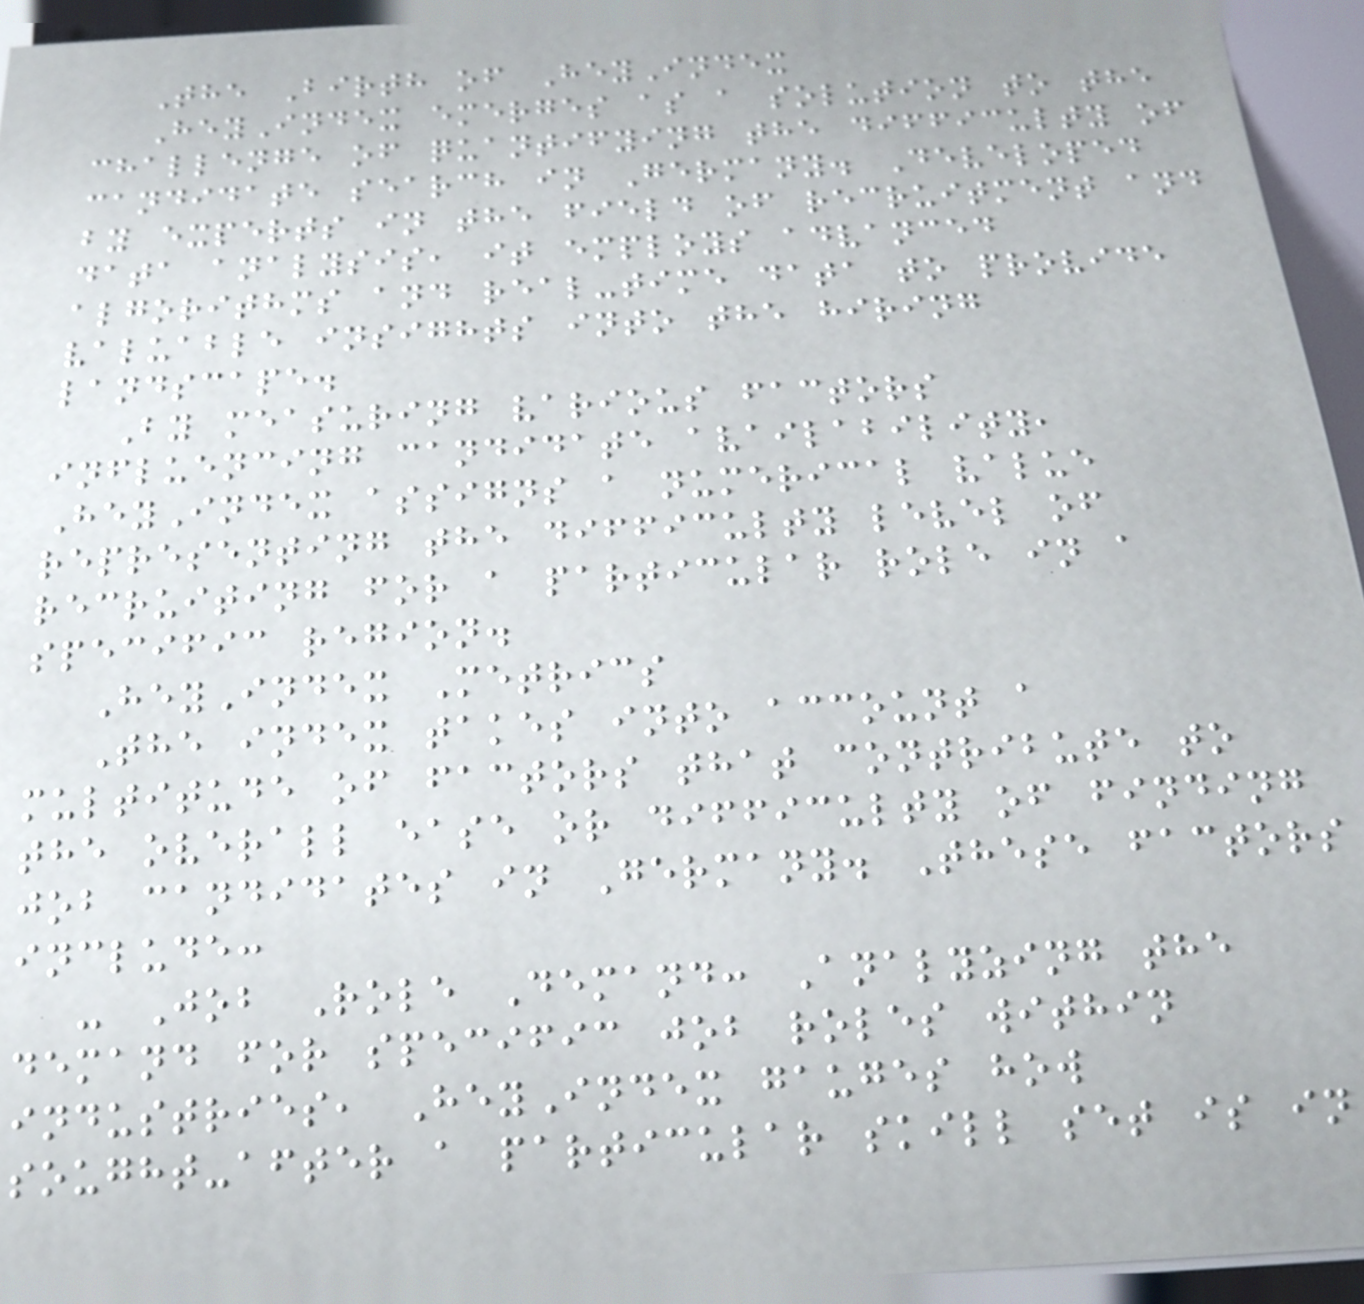The Birth of HeyIndex
HeyIndex emerges as a solution to the
challenge of quantifying the difficulty of
candidate search in Germany. Developed
by experts in the field of recruitment and
data analysis, it employs advanced
algorithms and real-time data to provide
valuable insights into the hiring
landscape.
By measuring various factors
influencing candidate availability,
HeyIndex assigns a numerical value
representing the difficulty level of
recruiting for a particular role in a
specific region.
HeyIndex Metrics
The index takes into account a
multitude of factors that contribute to
the overall ease or difficulty of finding
job candidates in Germany. These factors
include:
- Job Role Demand: Analyzing the
demand for specific job roles within
industries, HeyIndex gauges how
sought-after a particular skill set is in
